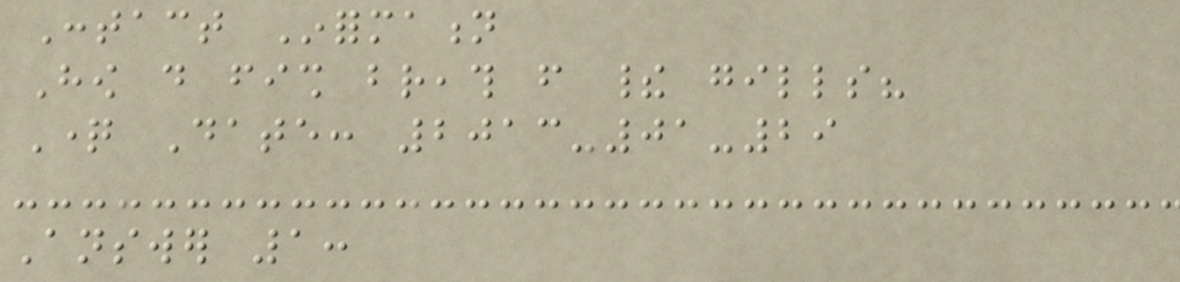Contact Information
How do fish breath from their gills?
Question Date: 2013-01-29
Answer 1:
